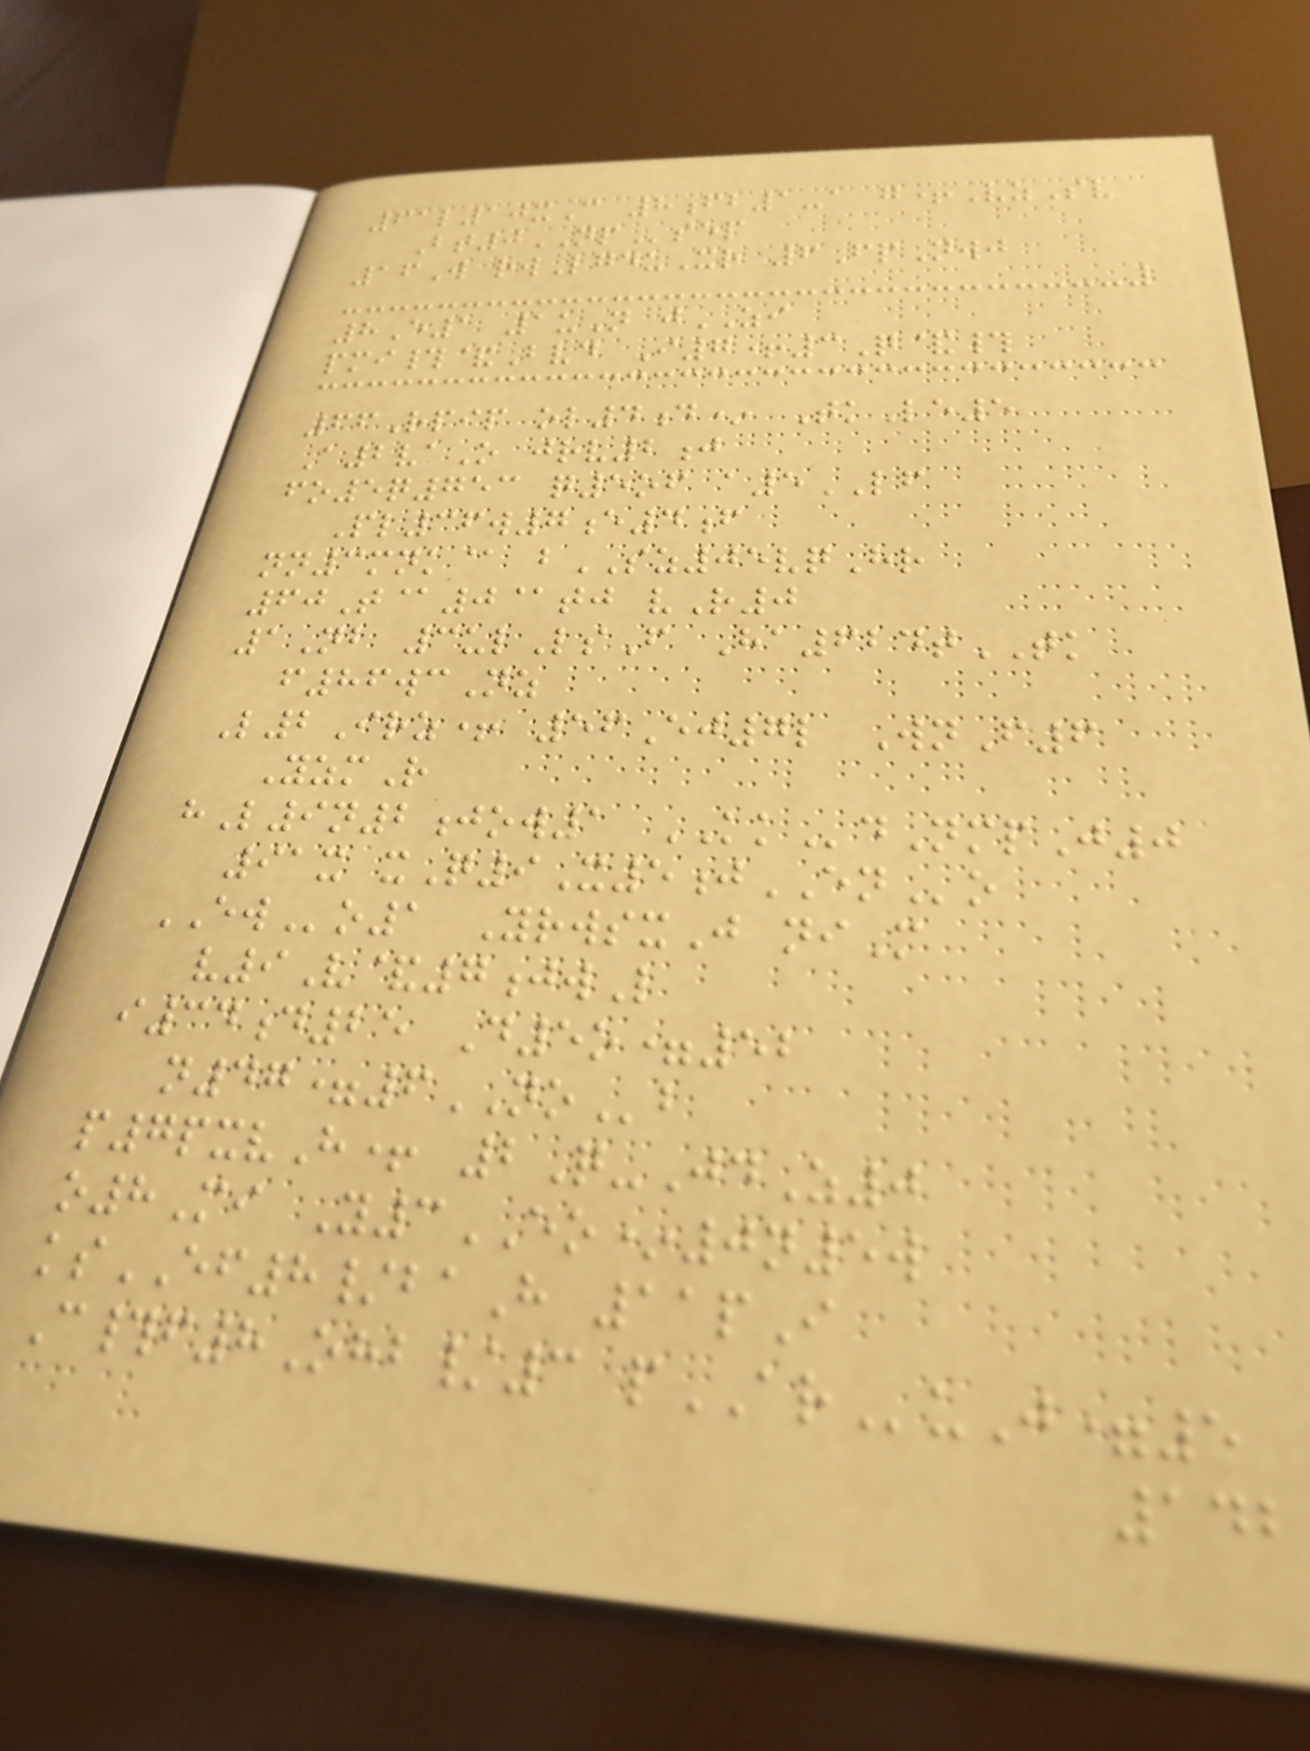61l10xC 8fb1-a g+VzSv
Bt0NPsep
16W rwLgduXr 6FpNwj
8E1 1uN jZI
pmi#&Bvd I7+3Q&#
66Rpip ol4d* TkLe5
A2vaO jrv2j
fo5q753 q5of a5LF
Pl36w7e4f
nn3mnk@ bSZ05vqHr
60T@0@tj vR0
1Nb 3ulLsF Ha624tTK
f86wcNz
L2Irz+ 56Ej7l WnF6
YzmR
hL9n2jow1 KKdNmpJ0
91x xQ9X5jENo
EWo1 YrwsxJ niM
v9V&7jwL
i34d25 D5o=52
n47=6NOb
p7pxvH+ 2Q-JdZ0
o8Mi Y3EO*0n5w
ksEF8/baH 11pI
C#f8Ohb/3 pARuJ=5
142
